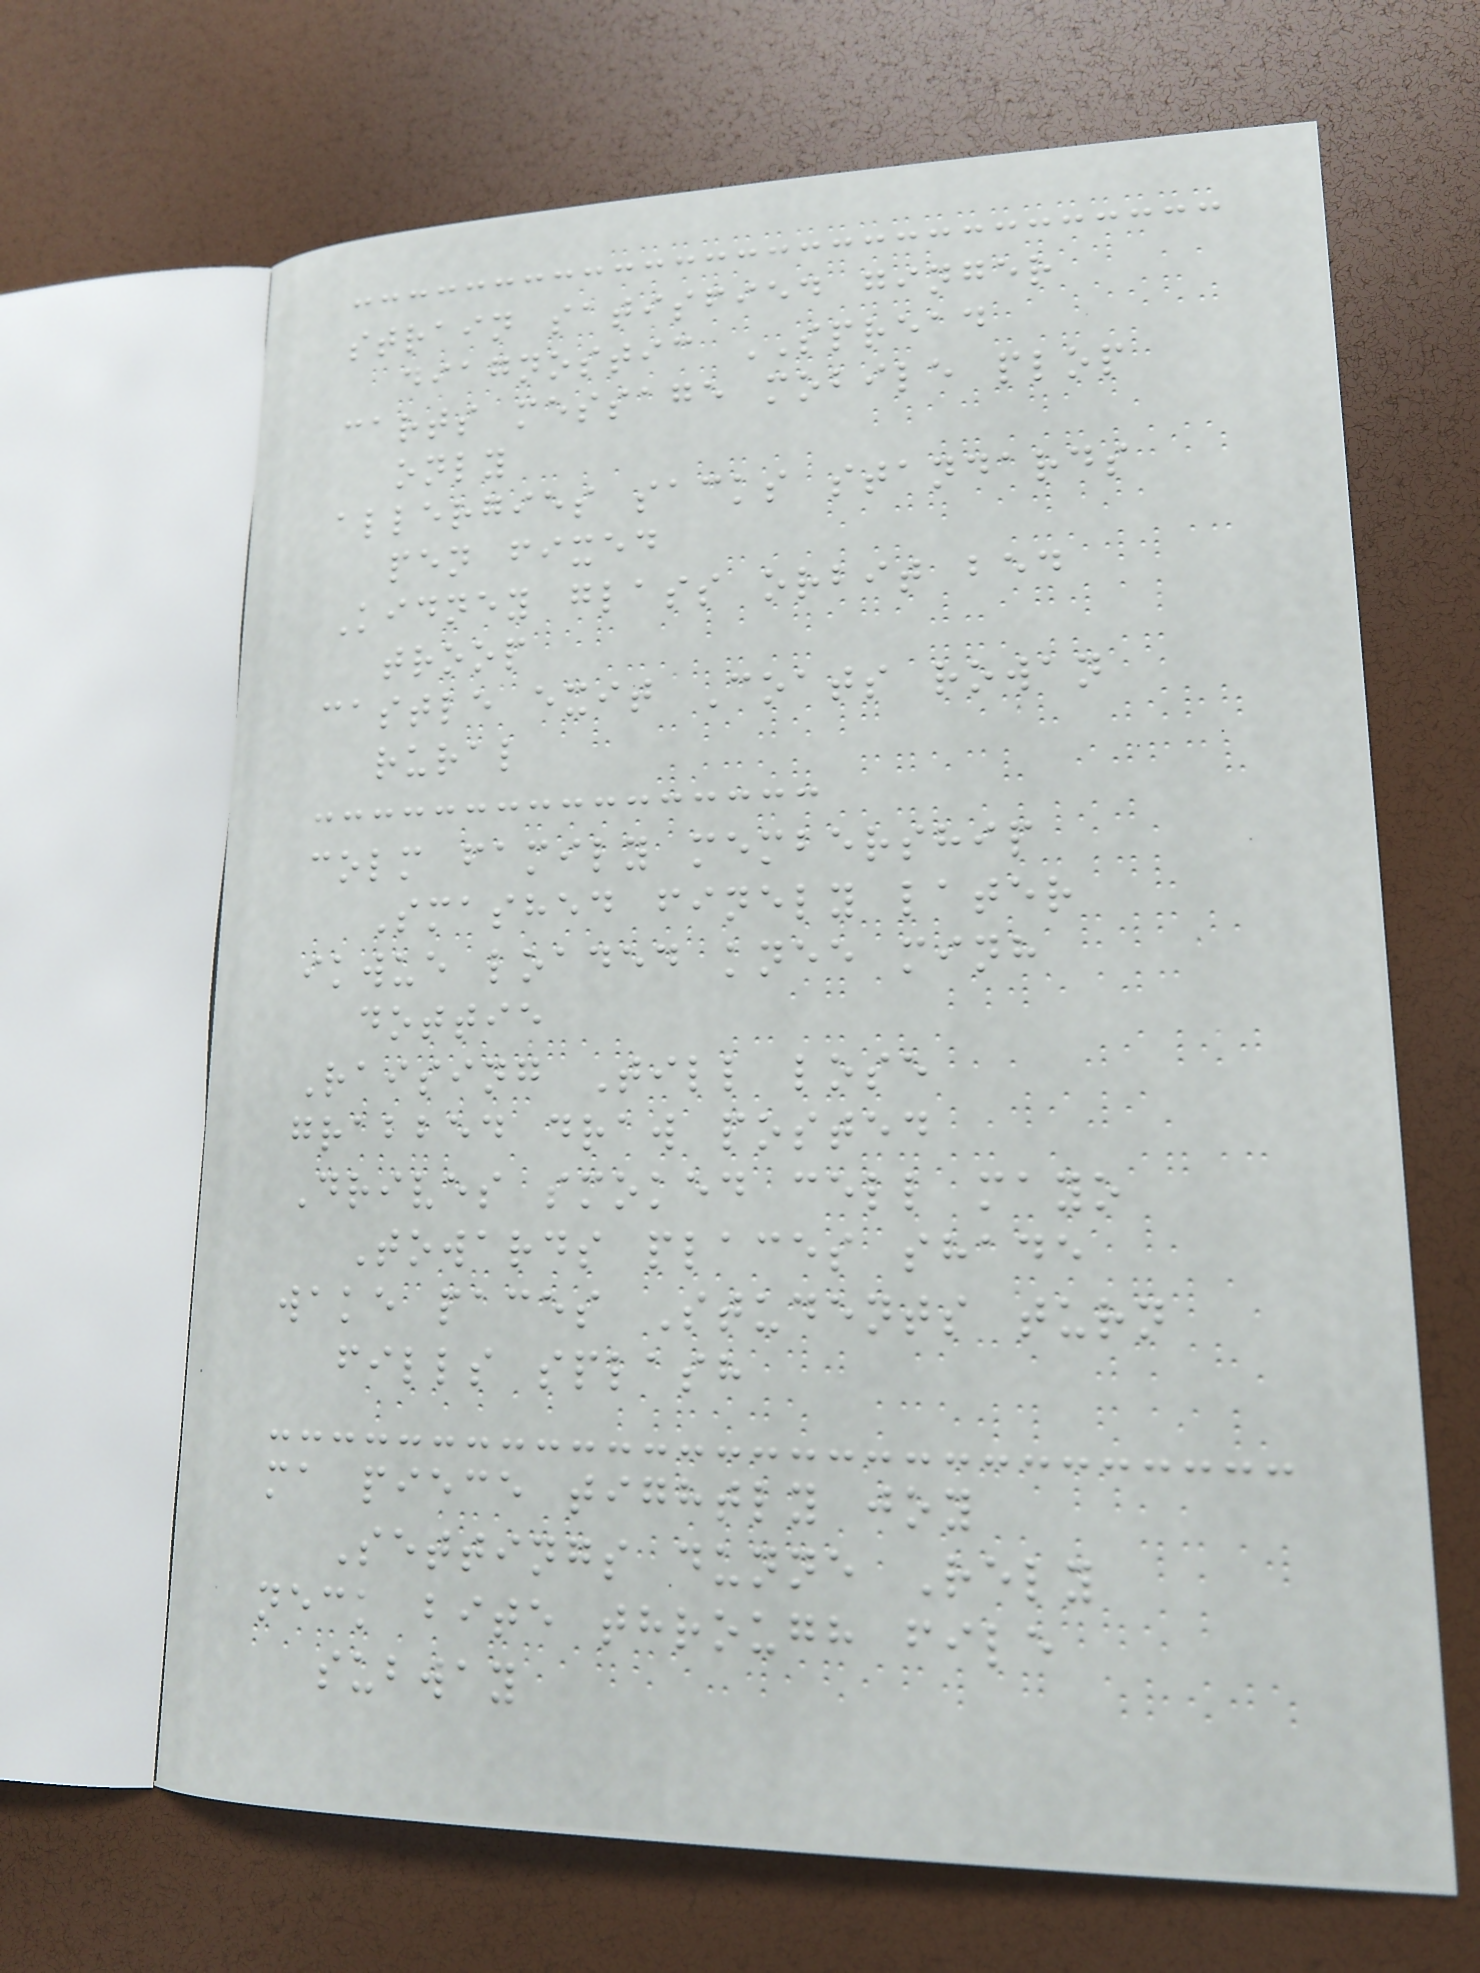strain satisfied ginger
diagnostic SPREAD
carts message mobile plop
only
allergies sacks standards
pen fixed
Kidney glass orbit bed
troop
castle exit Coats rowan
rural
colm family membership
Smashed finely later
ikwue loaded knee minh
dottie
Raising Till lose
grabbed draw posted
Drives smoked cell mayo
Towards places shade
wake paces Students turn
fills splash
ma piece tightly joy
Settings dunne Rely
neck bite through file
subway
